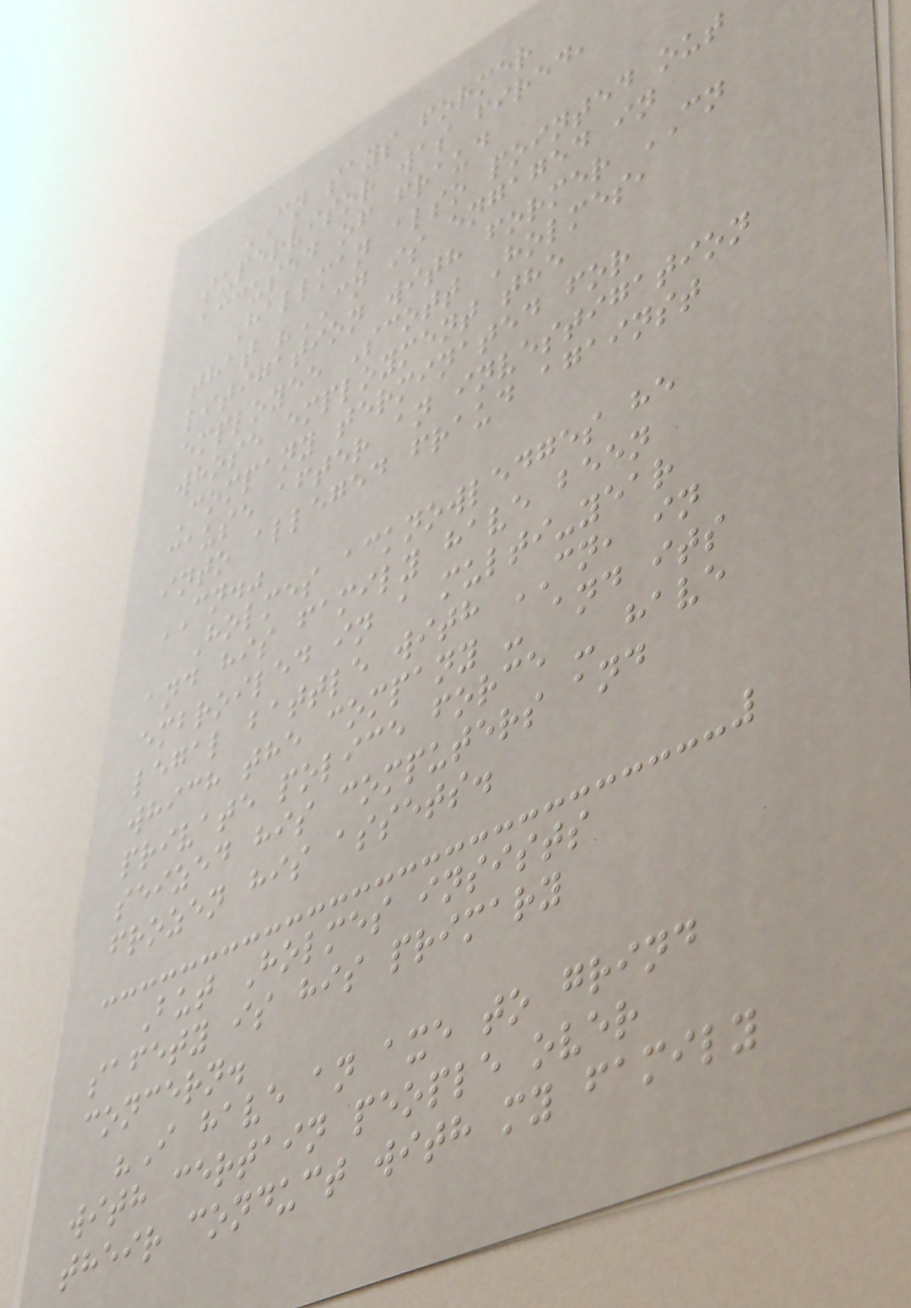CN says former
supervisor was fired,
accused of fraud
Hallman also pointed out
that "CN is engaged in
litigation with former CN
employee Scott Holmes,
whose employment the
Company terminated for
cause after an investigation
into alleged fraud against
CN."
Holmes acknowledges he
and his family have been
embroiled in a multi-year
legal battle with CN, in
which the company - and its
private police force - have
seized his computers and
frozen his assets.
But Holmes insists
safety is his primary
concern.
"I have an axe to grind
with certain people over
their conduct with my family
